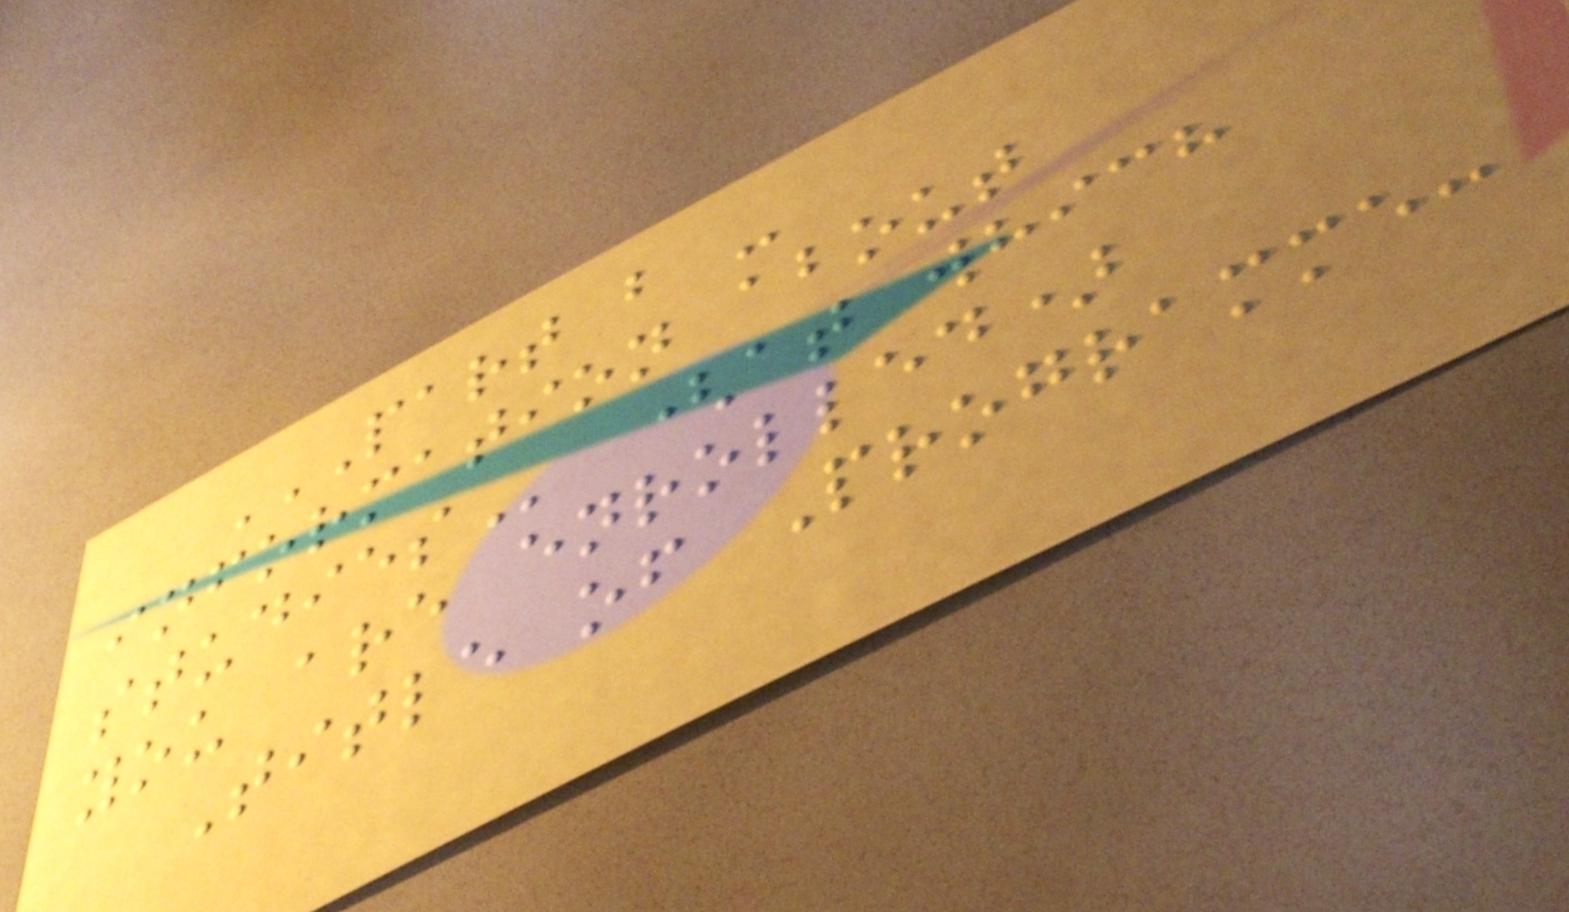PART B -
INFORMATION ABOUT
STUDIES (at which
you are enrolled)
Title of Programme:
